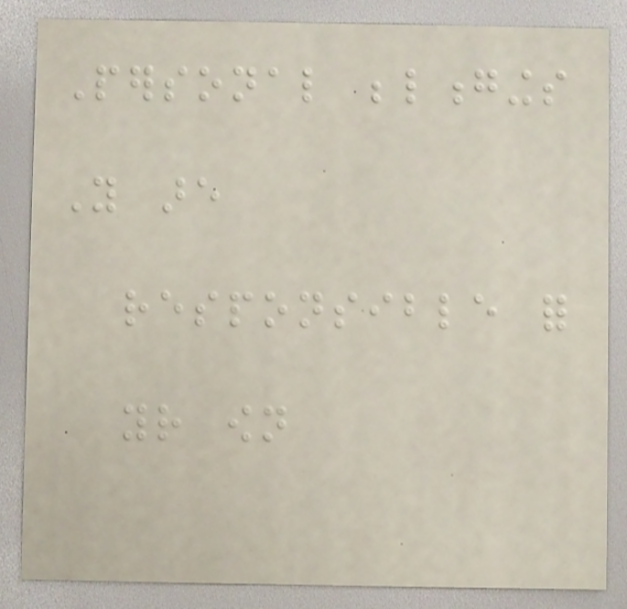Personal belongings
You are
responsible for
your own
